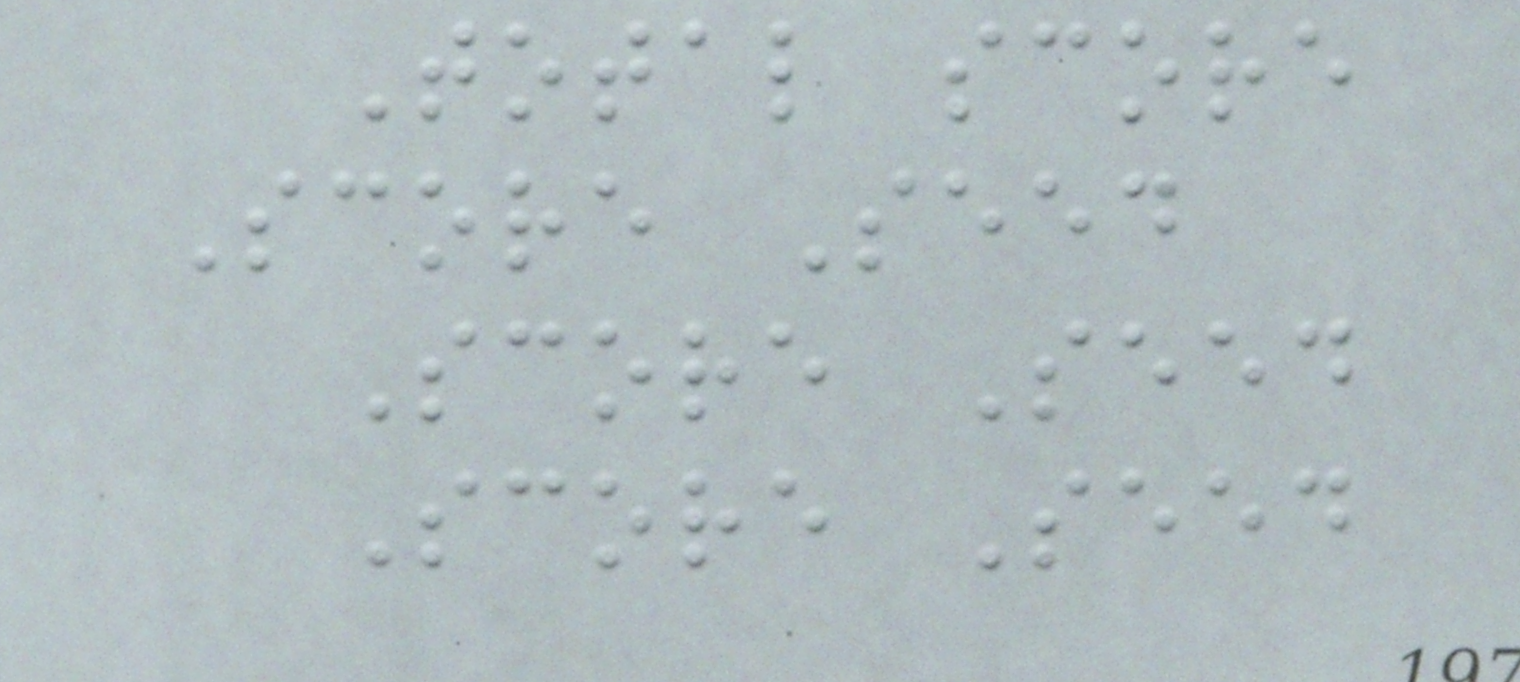Total score
Score Seed
Score Seed
Score Seed
